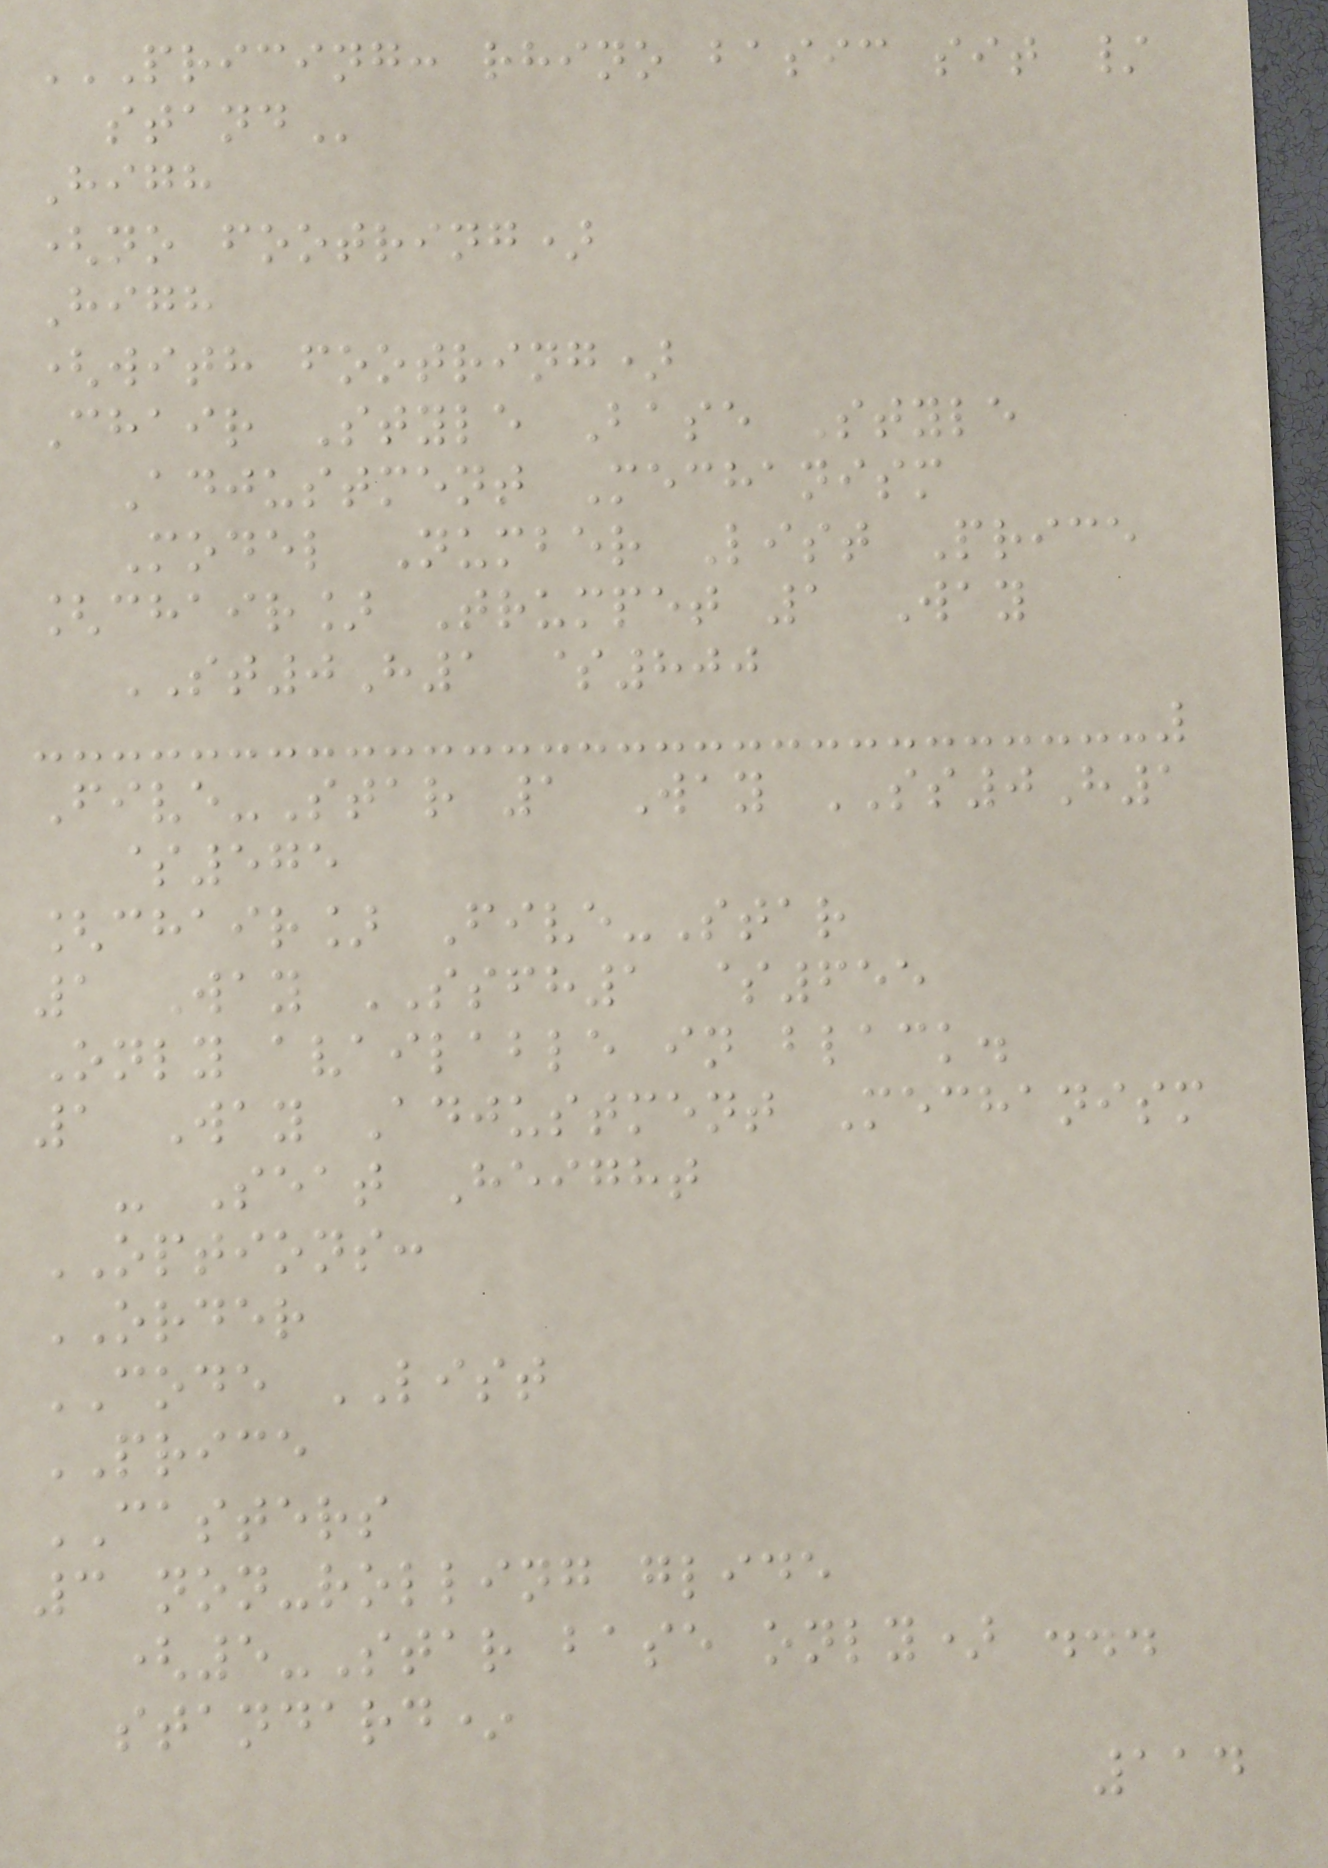PRICING: RHINO BASIC SIT /
STAND
High
(no footring)
High
(with footring)
Chair Style Base Style
Adjustment Mechanism
Model Number List Price
[chair] Trumpet 1 Way
ST0H1 $800
Five-Star 1 Way SS0H1
$575
[chair] Five-Star
1 Way SSFH1 $655
Only available in black.
1 Way Adjustment Mechanism
- Seat Height
OPTIONS:
ORDER
CODE LIST
PRICE
CASTERS
3 non-rolling glide
(5-Star base only) ...
standard*
114
